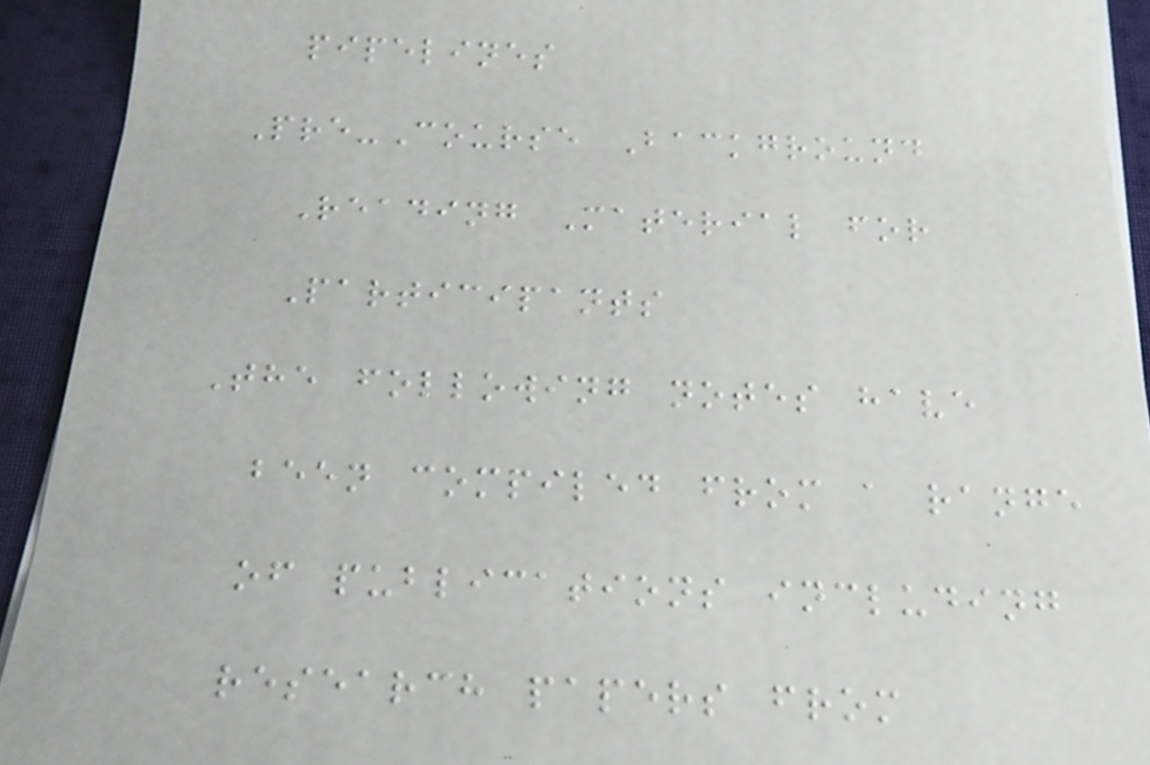pipelines
Pre-Course Background
Reading Material for
Participants
The following notes have
been compiled from a range
of publications including
research papers from
